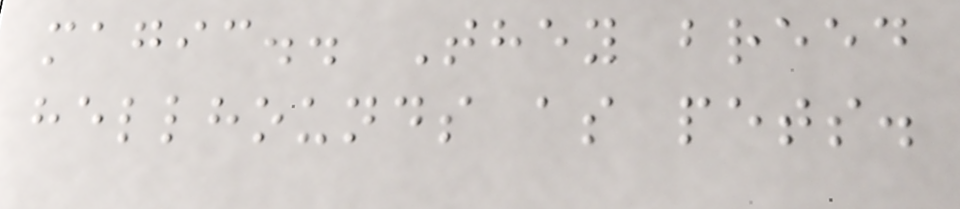magic.. They breed
hellhounds as pets.
